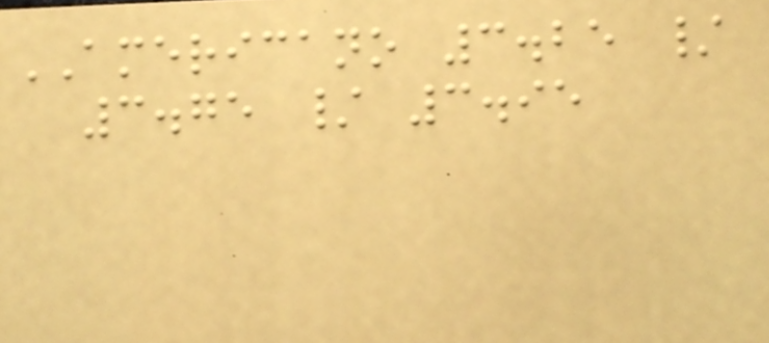AMERICANO 3.25 /
3.75 / 3.95
